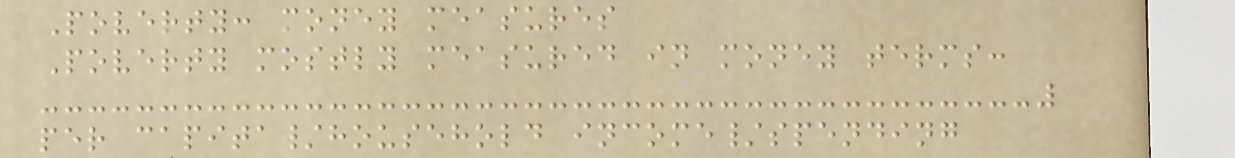Poverty: money measures
Poverty mostly measured in money terms:
per capita/household income/spending
